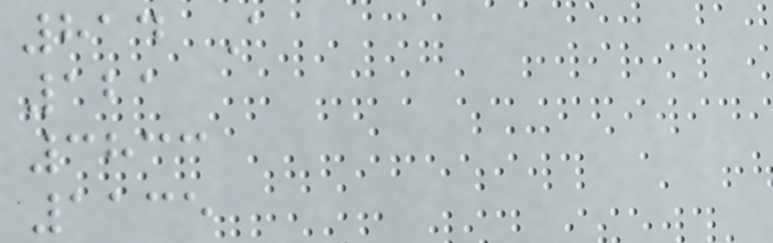814 A
121
3833
1135
